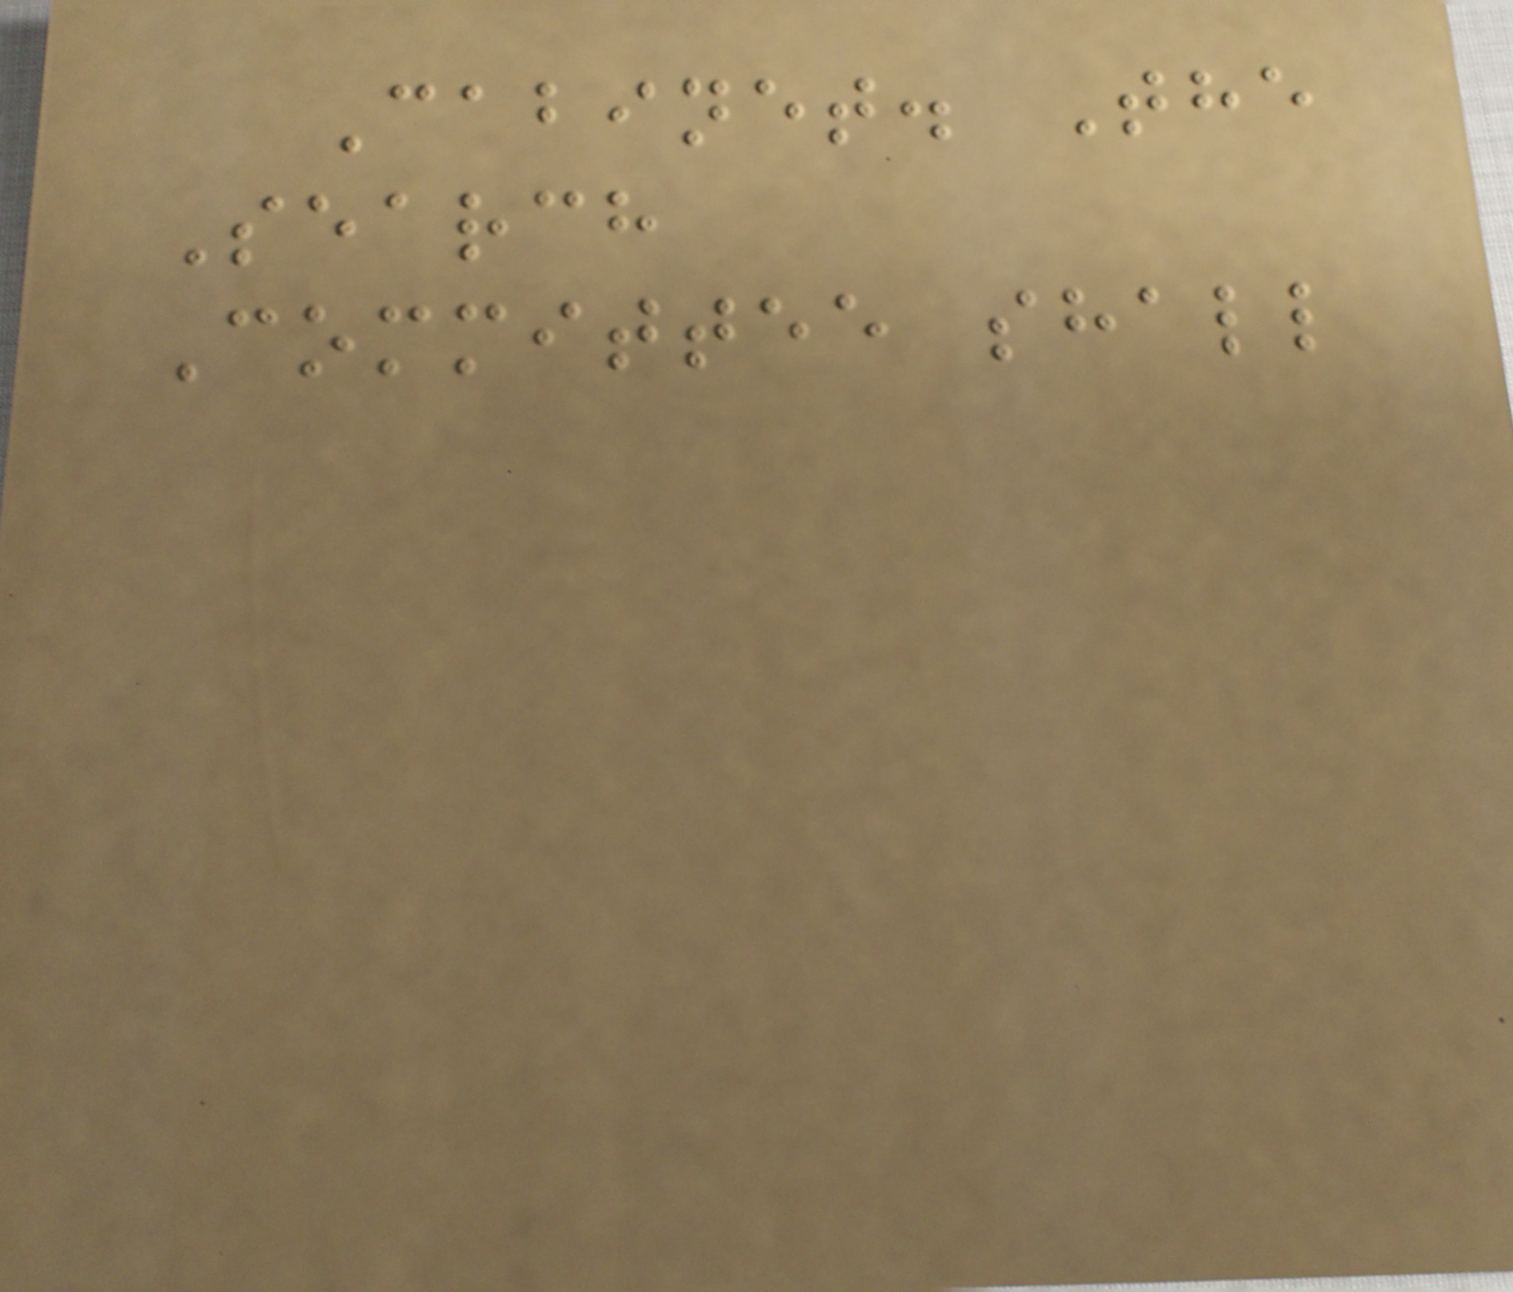Cabinet. The
Search
Committee shall
